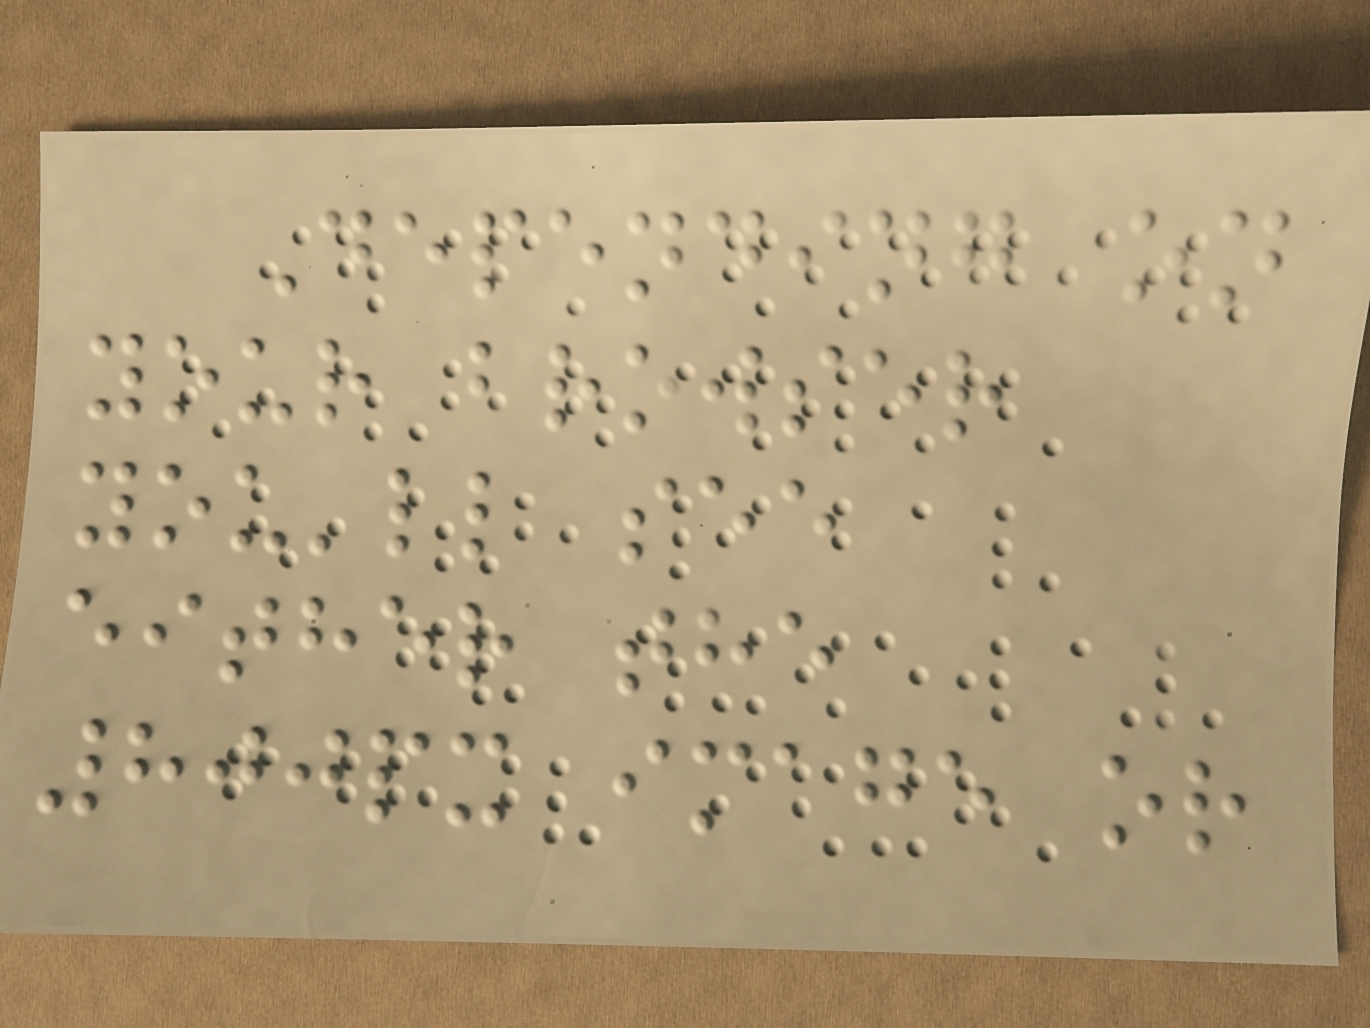Depending on
your browser
you'll see
either the
800px image or
